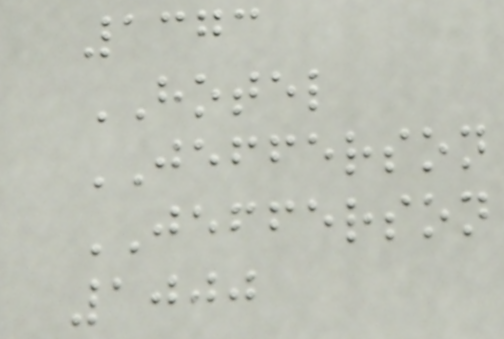1373
HOTEL
JEFFERSON
JEFFERSON
1000
